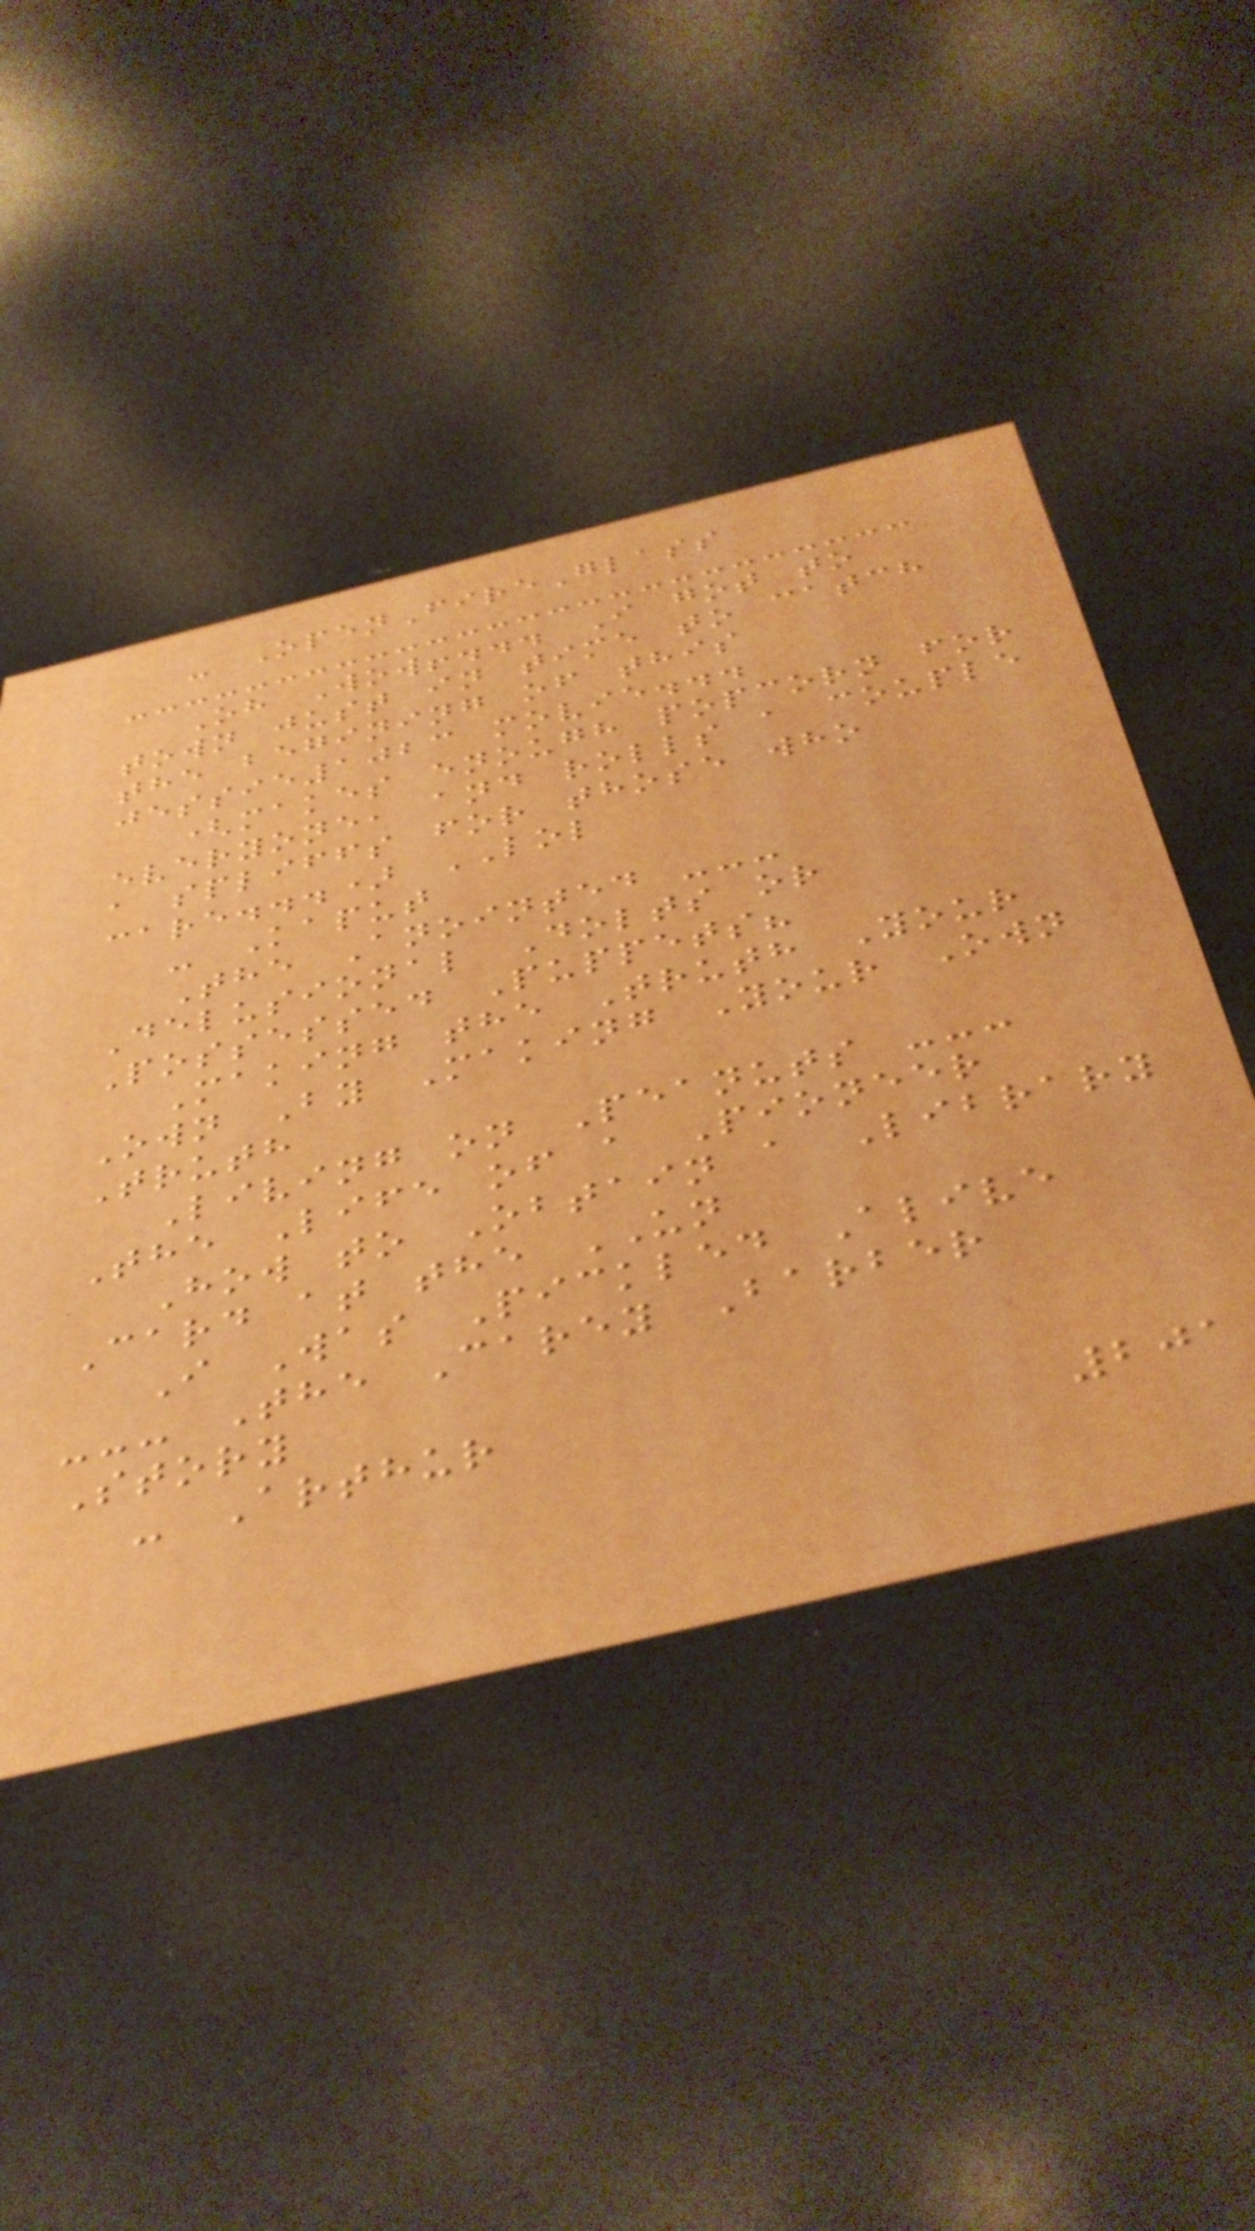- OpenFireGlass
Oh Wow!... I got to
town just in time to catch
the begining of this
jessie1023 movie...
(makes enough popcorn for
everyone, and rolls a couple
a spliffs for those who
care...) LOL
- Kaput
The Anointed ---
Delusional Dolts or
Possessed Puppets?
Making the Truth Your
Own By Making Your Own
Truth
Living on Peanuts ---
The Life of a Pioneer
How to Obtain a Library
Card at the UN
I Was Pickled Alive
--- The Carey Barber
Story
- Arthur
201
